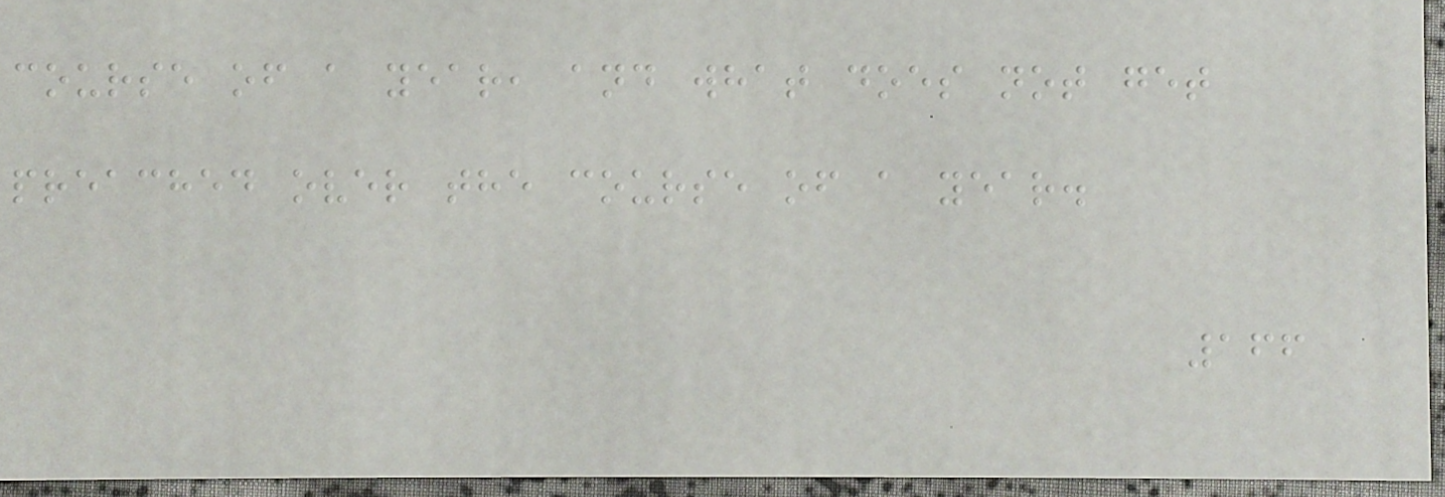course of a year, and what does not get
preached over the course of a year.
166
